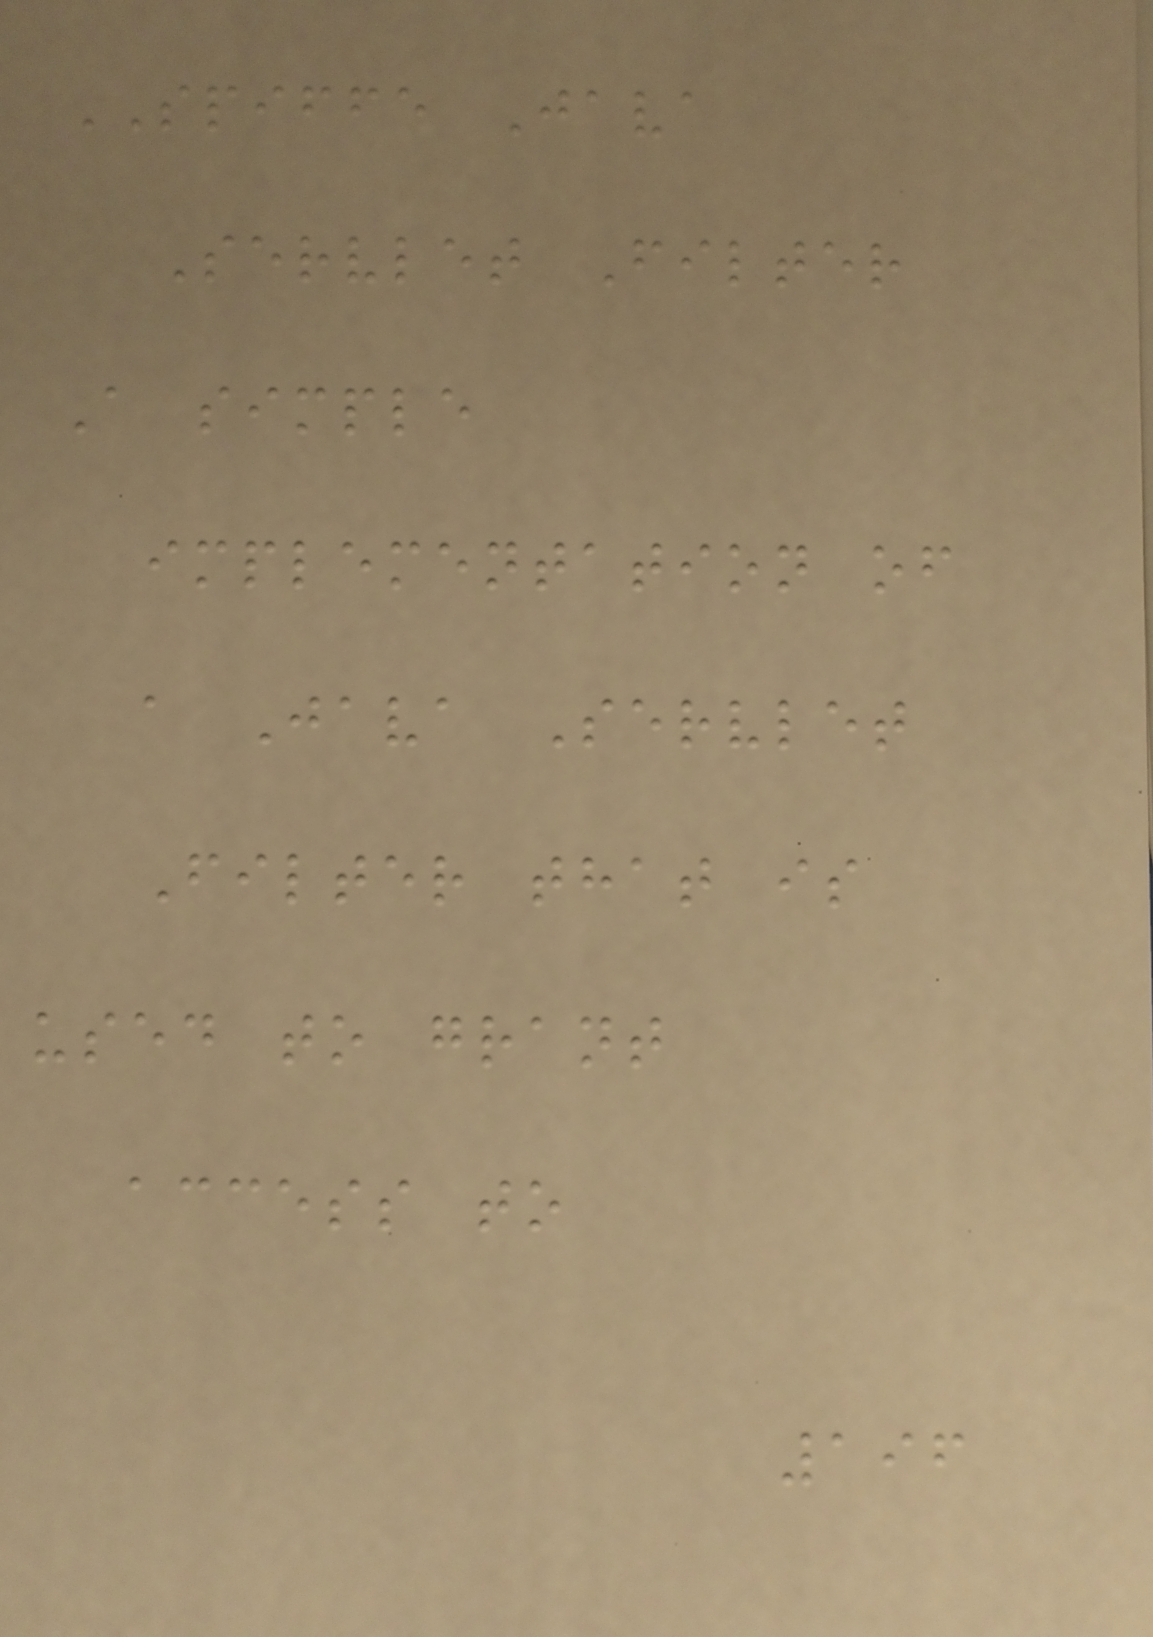SPIFFE Java
Servlet Filter
A simple
implementation of
a Java Servlet
Filter that is
used to grant
access to
196
